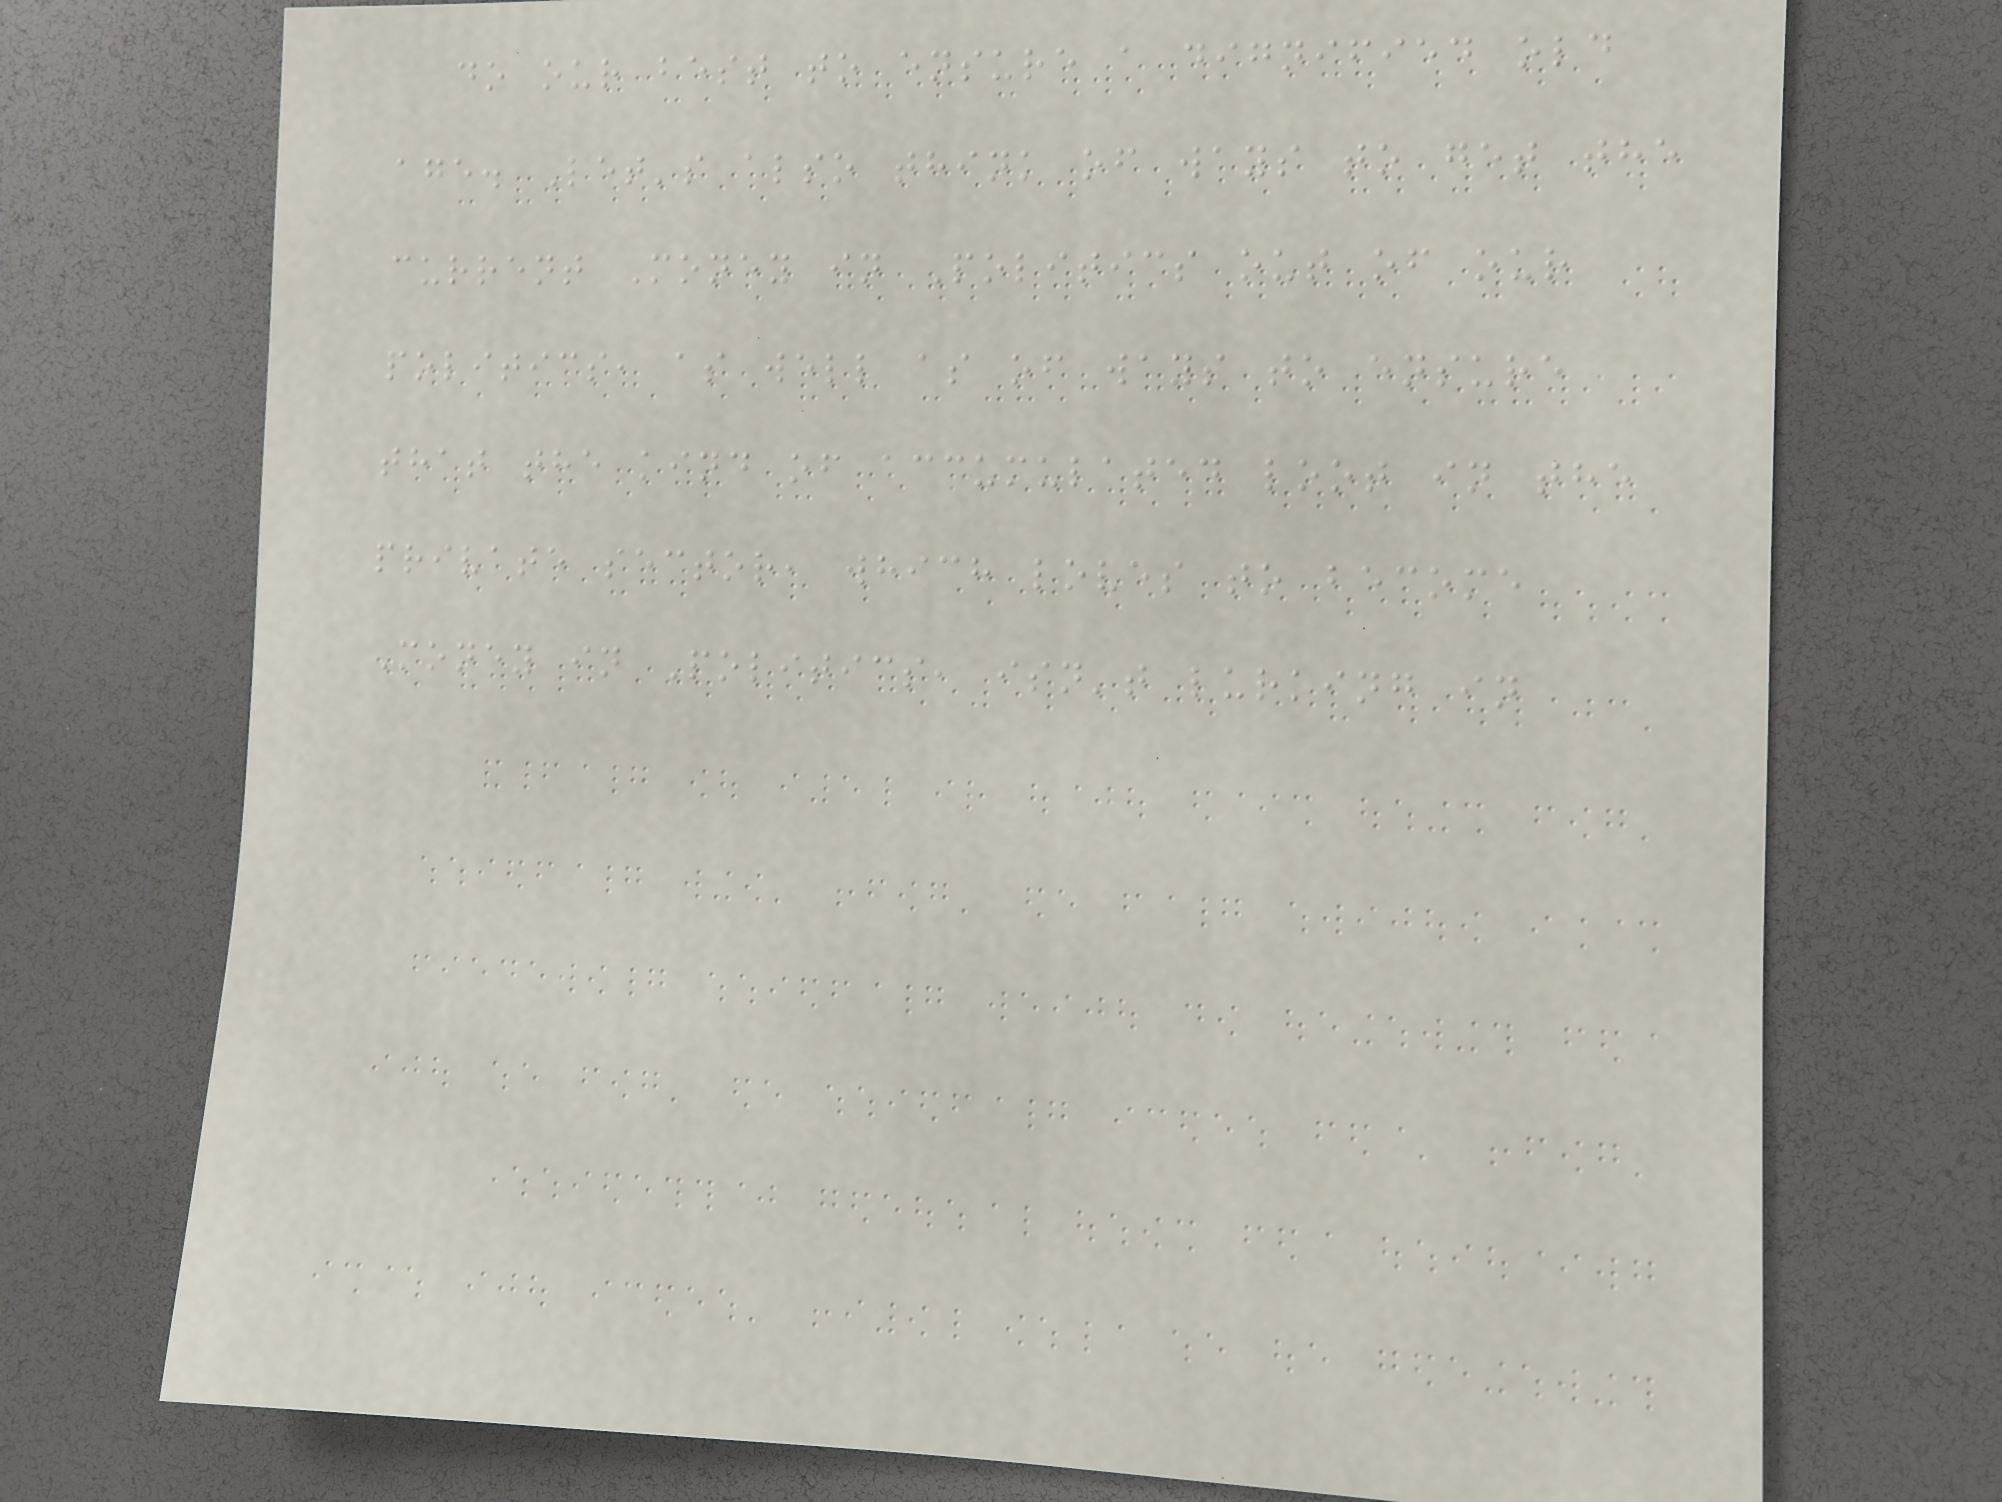do our best to ensure a dignified old
age. Let's also think of ways to get the
current Money in Politics out of our
politics, as well as of ways to ensure
that the kind of accumulated loot in the
private sector, which loves to become
Money in Politics, isn't lurking in
